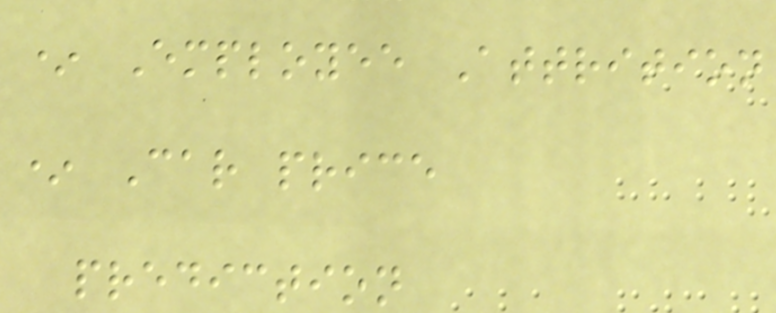* Employee Attrition
* Car price
prediction
